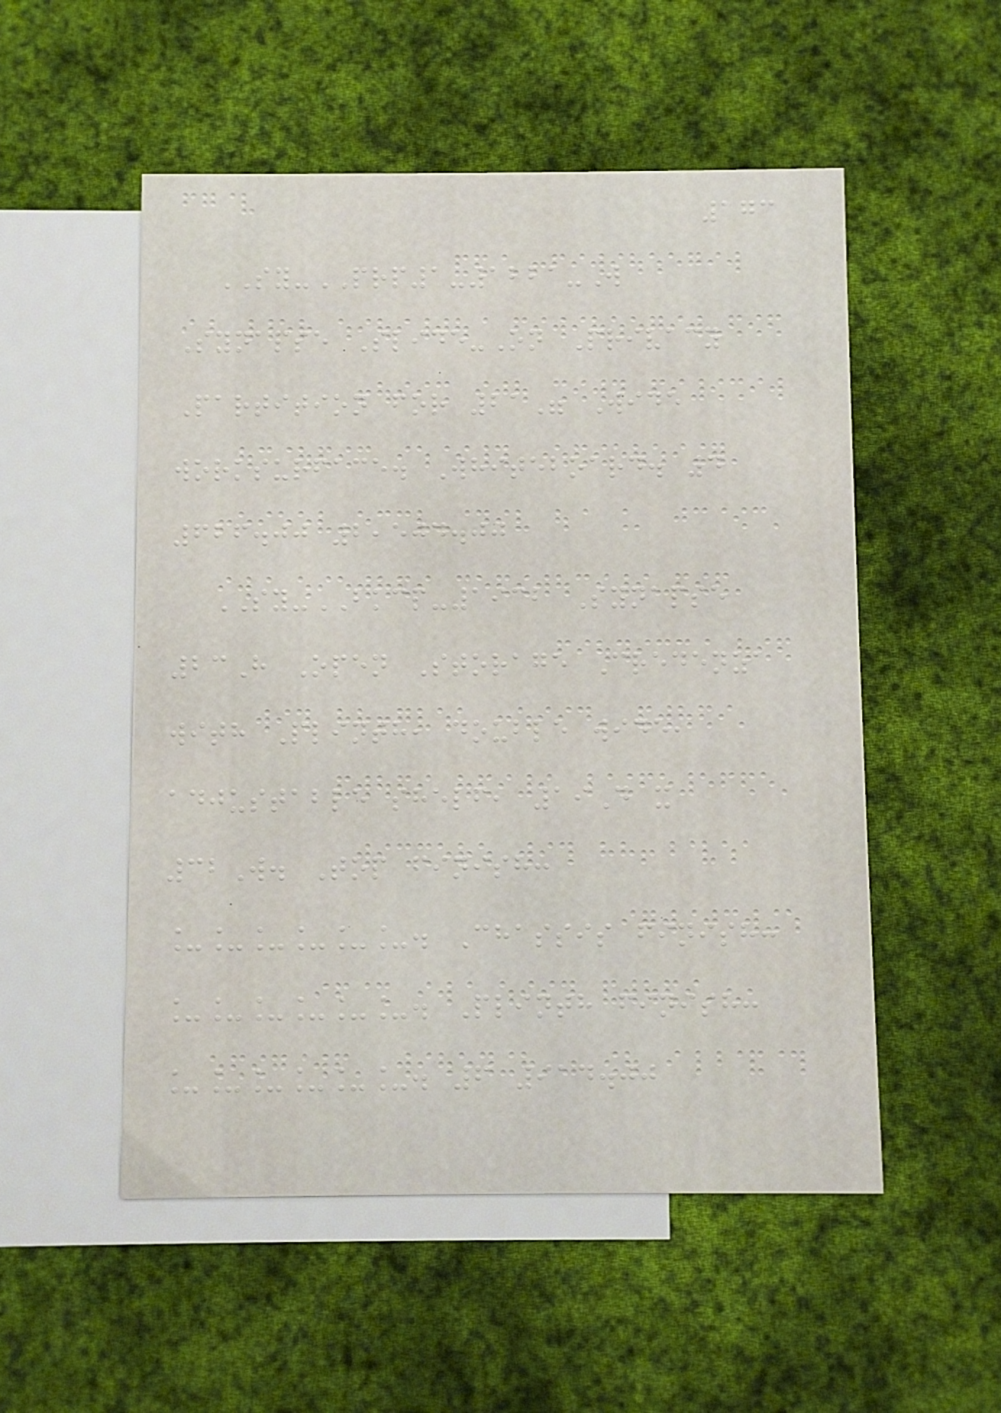173
SY-PRP1-1221-W
Synapse Slide-On Privacy
Partition for 21" Wide
worksurface. Whiteboard. 4
626.00 2,504.00
SY-BKCP-1932 Synapse
23H Open Storage Credenza
with Plinth, double wide,
adjustable shelf, 19D x
32W. Top finish:
______. Chassis finish:
______. Plinth finish:
______. 6 914.00
